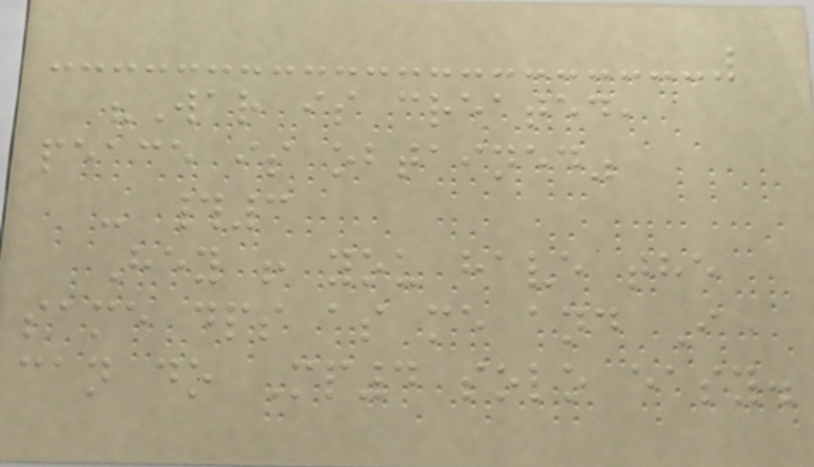"War is created,
peace is obtained"
- #3
Hey ! you have the
same dps as me and I
can do Mp4 solo easy.
